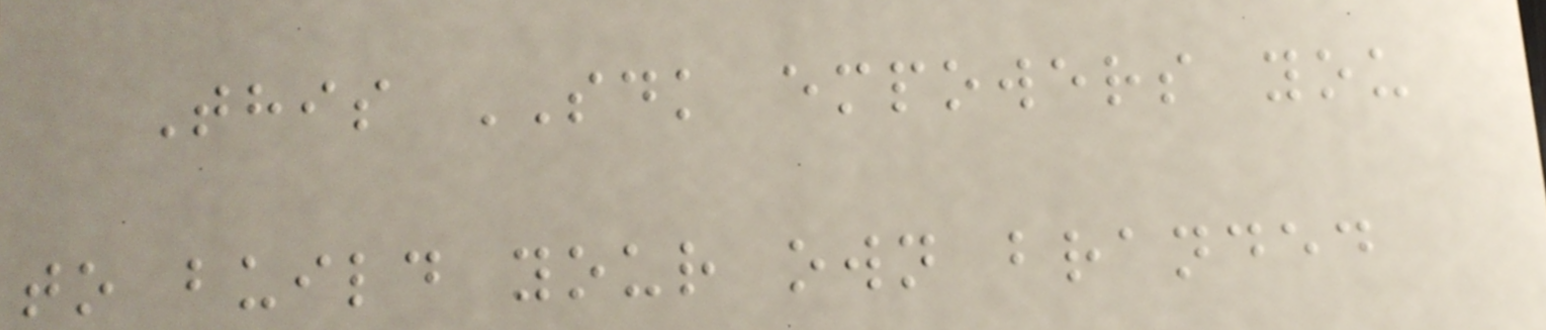This SDK empowers you
to build your own branded
